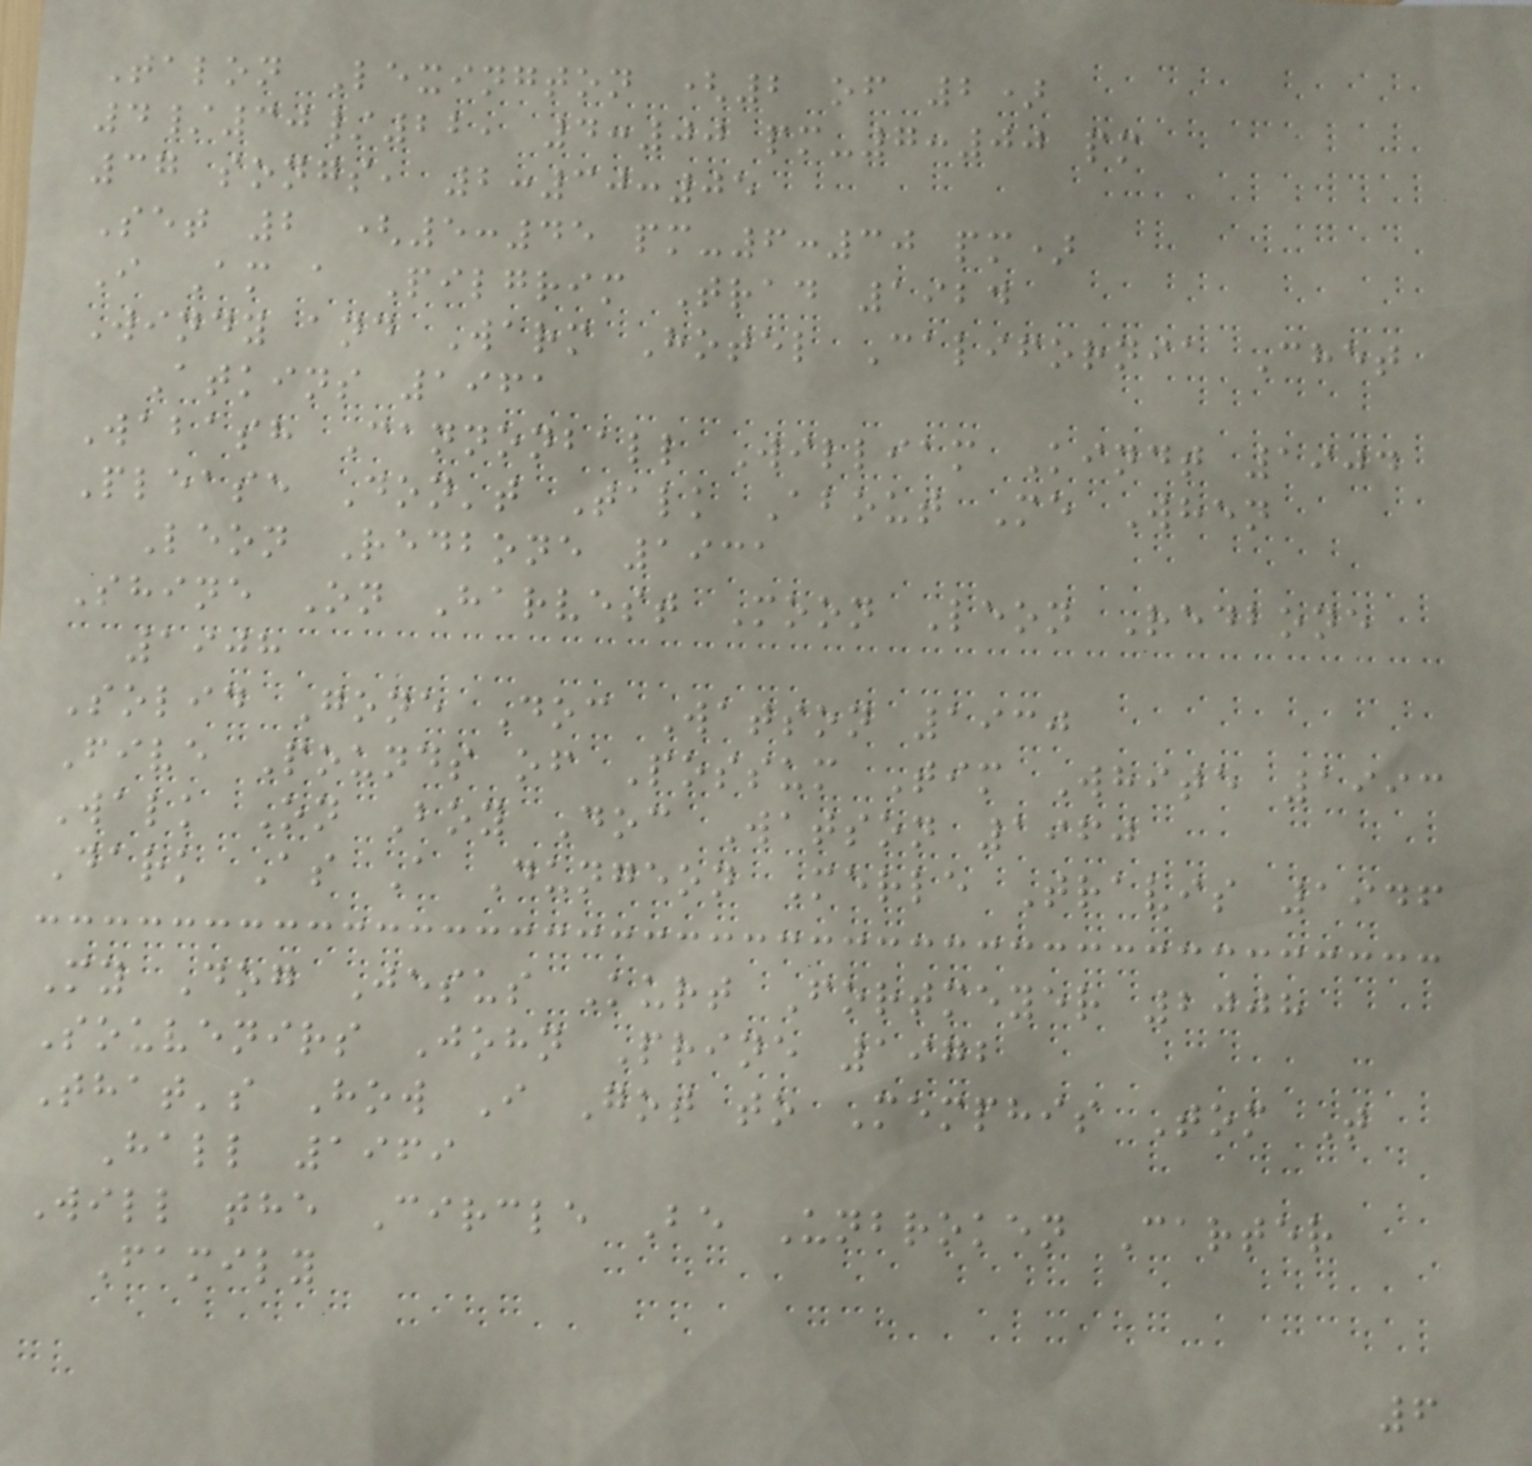Talon Lexington (2 of 2)
4/30/22, 4:00 pm-7:00 pm
37 songs, 2:30:05
Set 2 (5:45 pm-6:30 pm)
I Am a Pilgrim Trad 1924
Windy and Warm Hotel California Chet
Atkins 1961
Wabash Cannonball William Kindt 1904
Please Don't Talk About Me When
Leon Redbone 1931
Shine On Harvest Moon Leon Redbone
1908
Solid Gone Doc Watson 1930
Five Pounds of Possum Tim White 1993
Walk On Boy Doc Watson 1960
Dark As A Dungeon Merle Travis 1946
My Dog Jesus Kurt Fortmeyer 2008
Souvenirs John Prine 1972
That's How I Got to Memphis Tom T
Hall 1969
Will the Circle Be Unbroken Carter
Family
6
